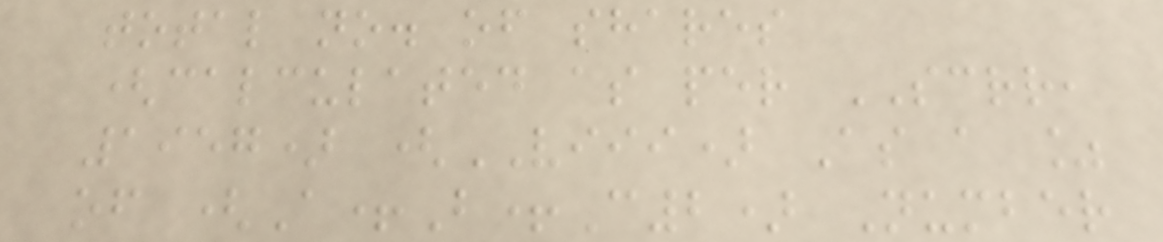total no. of shares
(calculated as per SCRR,
1957) (VIII) As a %
of (A+B+C2) Number
